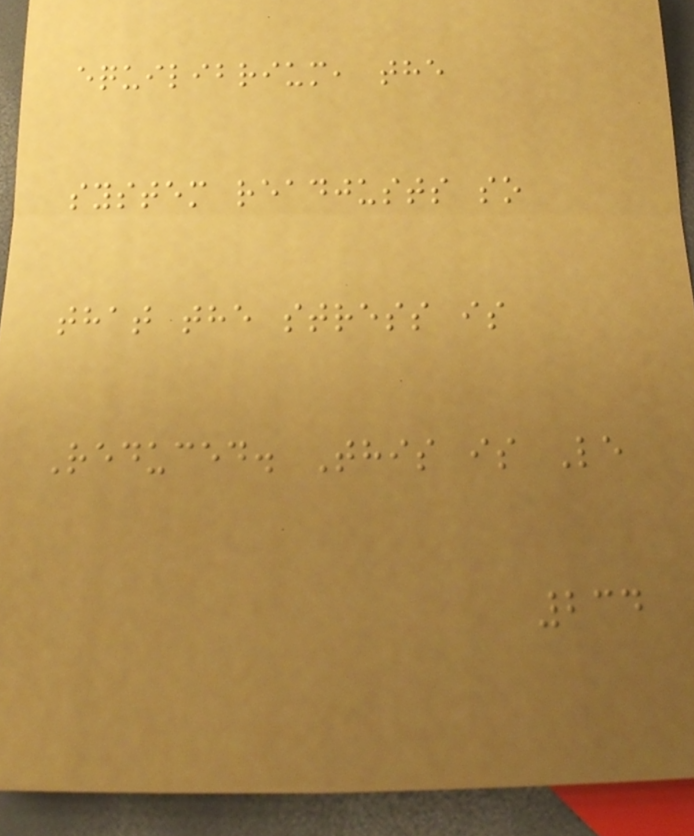equilibrium, the
system readjusts so
that the stress is
Reduced. This is Le
234
